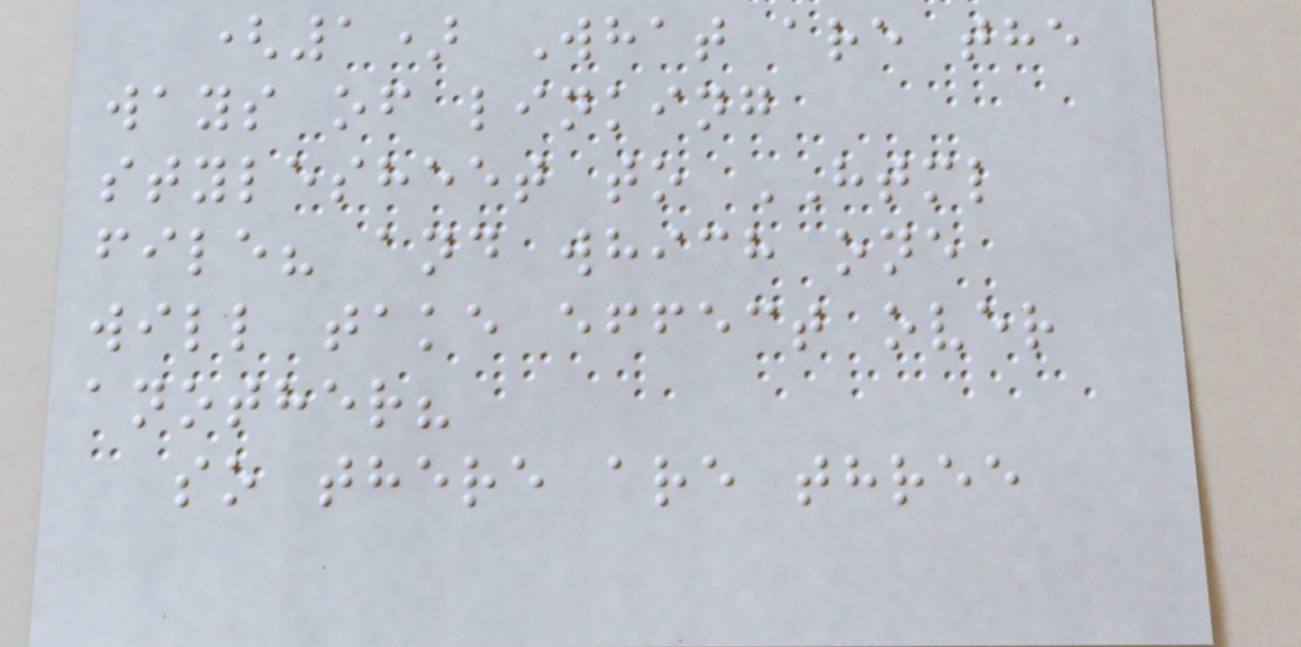(1) What are the
ways of linking
stylesheet to HTML
file? and which one
will take effect over
another?
so there are three
